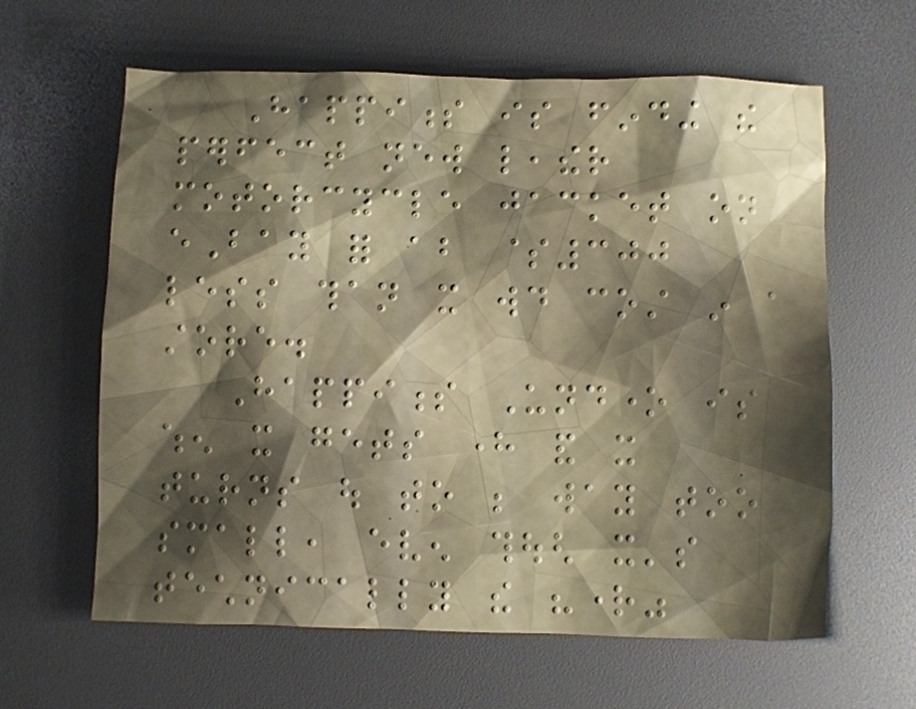Happiness is finding the
perfect new leather
motorcycle jacket on
eBay for about $300
less than it would cost in a
store.
Happiness Undone is
when it gets here and it
turns out to be way too
small, even though it's
technically the "right"
